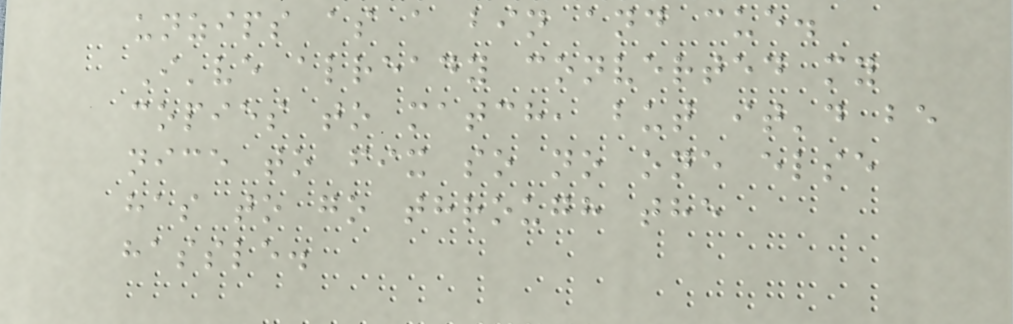unzips as a bin and cue.
I've already converted my
copies to match, but it'd be
nice to fix so no one else
has to go through the
hassle.
